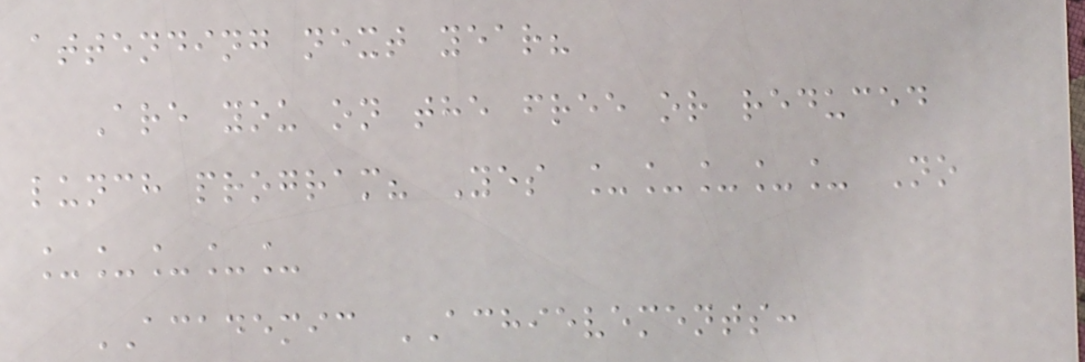attending next year?
Are you on the free or reduced
lunch program? Yes _____ No
_____
ACADEMIC ACHIEVEMENTS:
